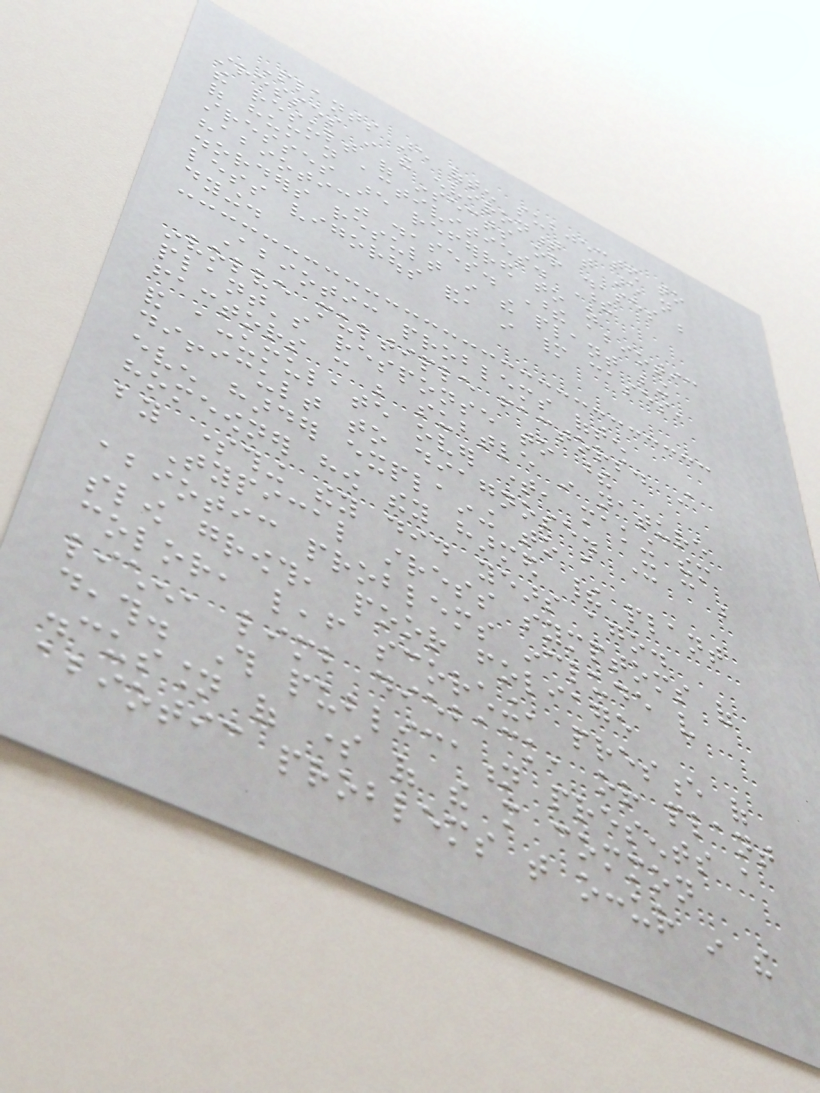Plants are often subjected to
stresses in the environment that are not
the result of insects or diseases but
of human activities. These
stresses are referred to as
"abiotic" diseases. These abiotic
disorders result in the plant being
less vigorous and, in many cases,
dying.
Abiotic problems often
involve multiple factors. A
plant's response to these
factors can be subtle in nature
and accumulate over time, making them
difficult to diagnose. It can be
even harder explaining to a
homeowner how they harmed their plant
by something they did years ago.
Typical stress symptoms of
abiotic problems include very
slow growth, poor foliage
color, leaf scorching, presence of
lichen, limb dieback, or plant
death. This publication presents a
discussion of some of the more common
abiotic problems that occur in the
